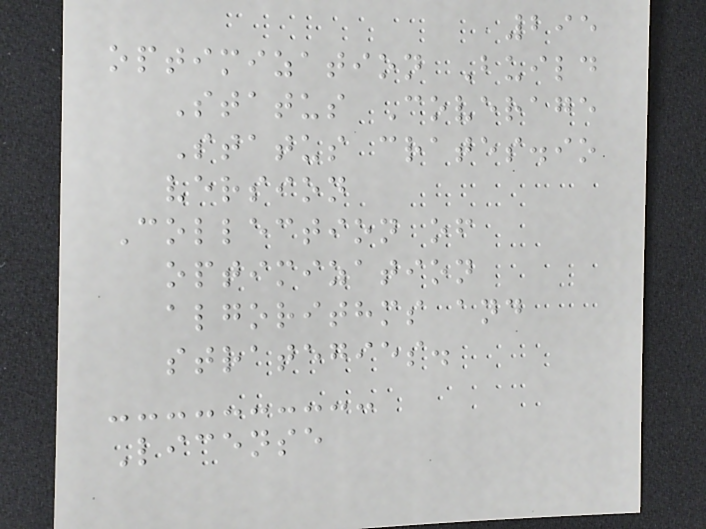295
optimization Build
Status Coverage
Status crates.io
version
Collection of
optimization
algorithms and
strategies.
License
